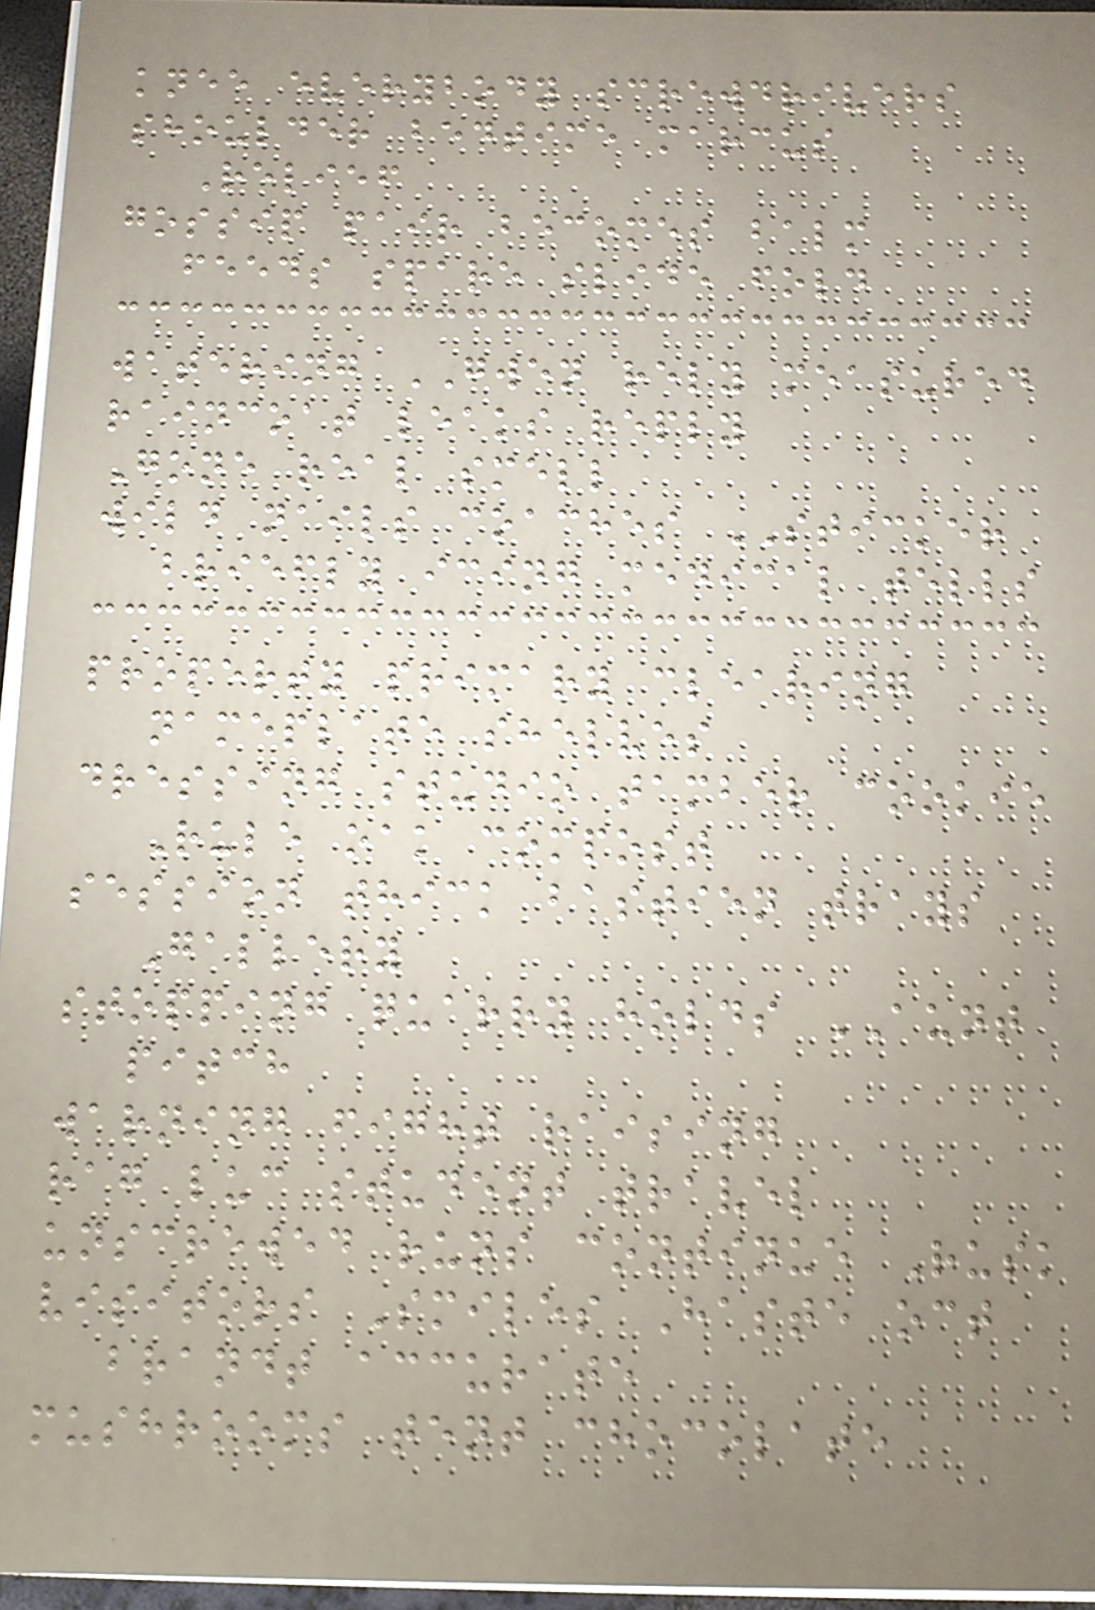knee everybody screwdrivers
shoulder bedtime marcus
Relief
gossip pair becomes balm
feeds spare slide fold
watering GWEN rely measured
raincoat leaks reply
Gone real smell
wild nails coaches STICKER
briefly icing medical tells
property primary clearing
nameplate shelves
dressing studio tamber cookie
Rule oak compost
session thick bastien trays
Gallery
stopping quarry holds AUNT
pitch
warning fight raising
rag luc student travel
unscrewed runs continue Rusk
visitors Smiles Haste oct
brandt accurate
mushrooms tent chocolate
